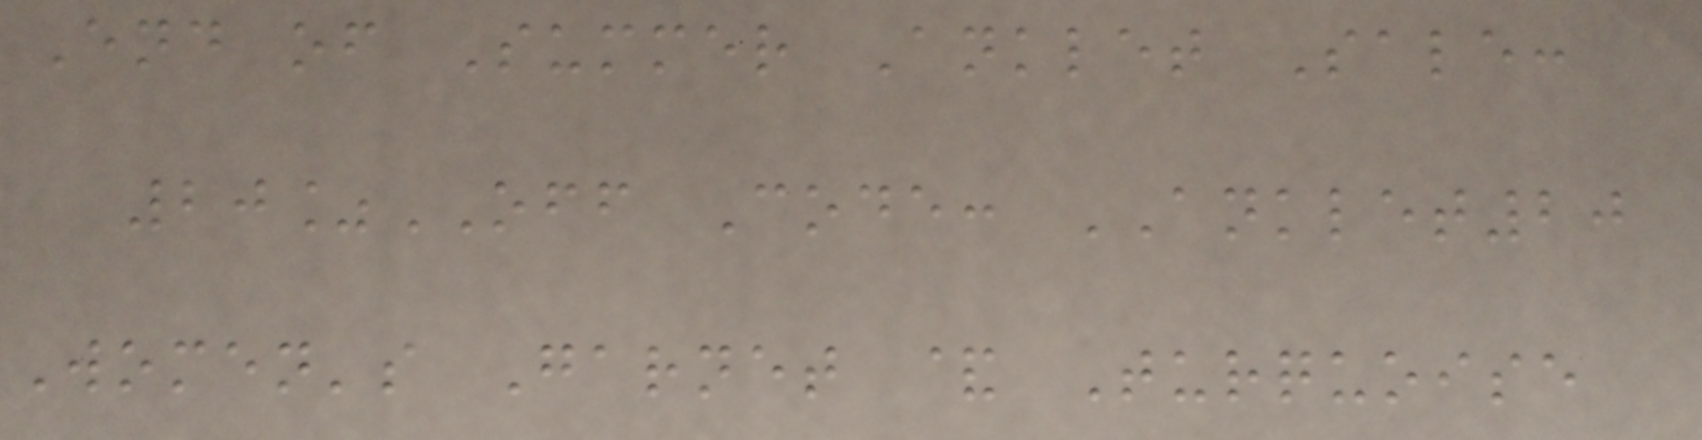End of Summer Anklet Sale:
20%OFF Code: ANKLET20
Women's Garnet & Turquoise
